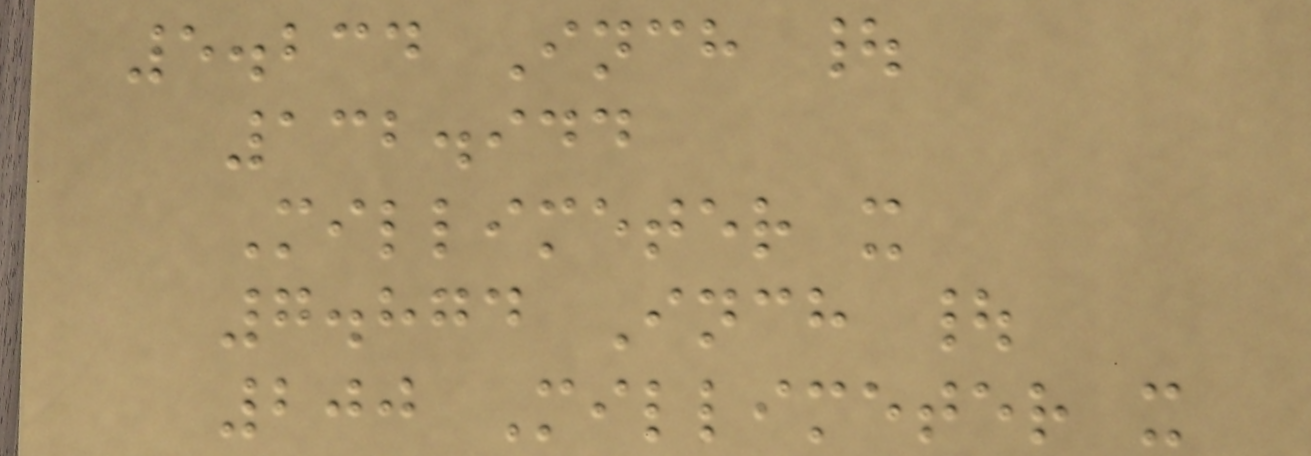5.234 Inch |
132.944
Millimeter x
7.874 Inch |
200 Millimeter x
